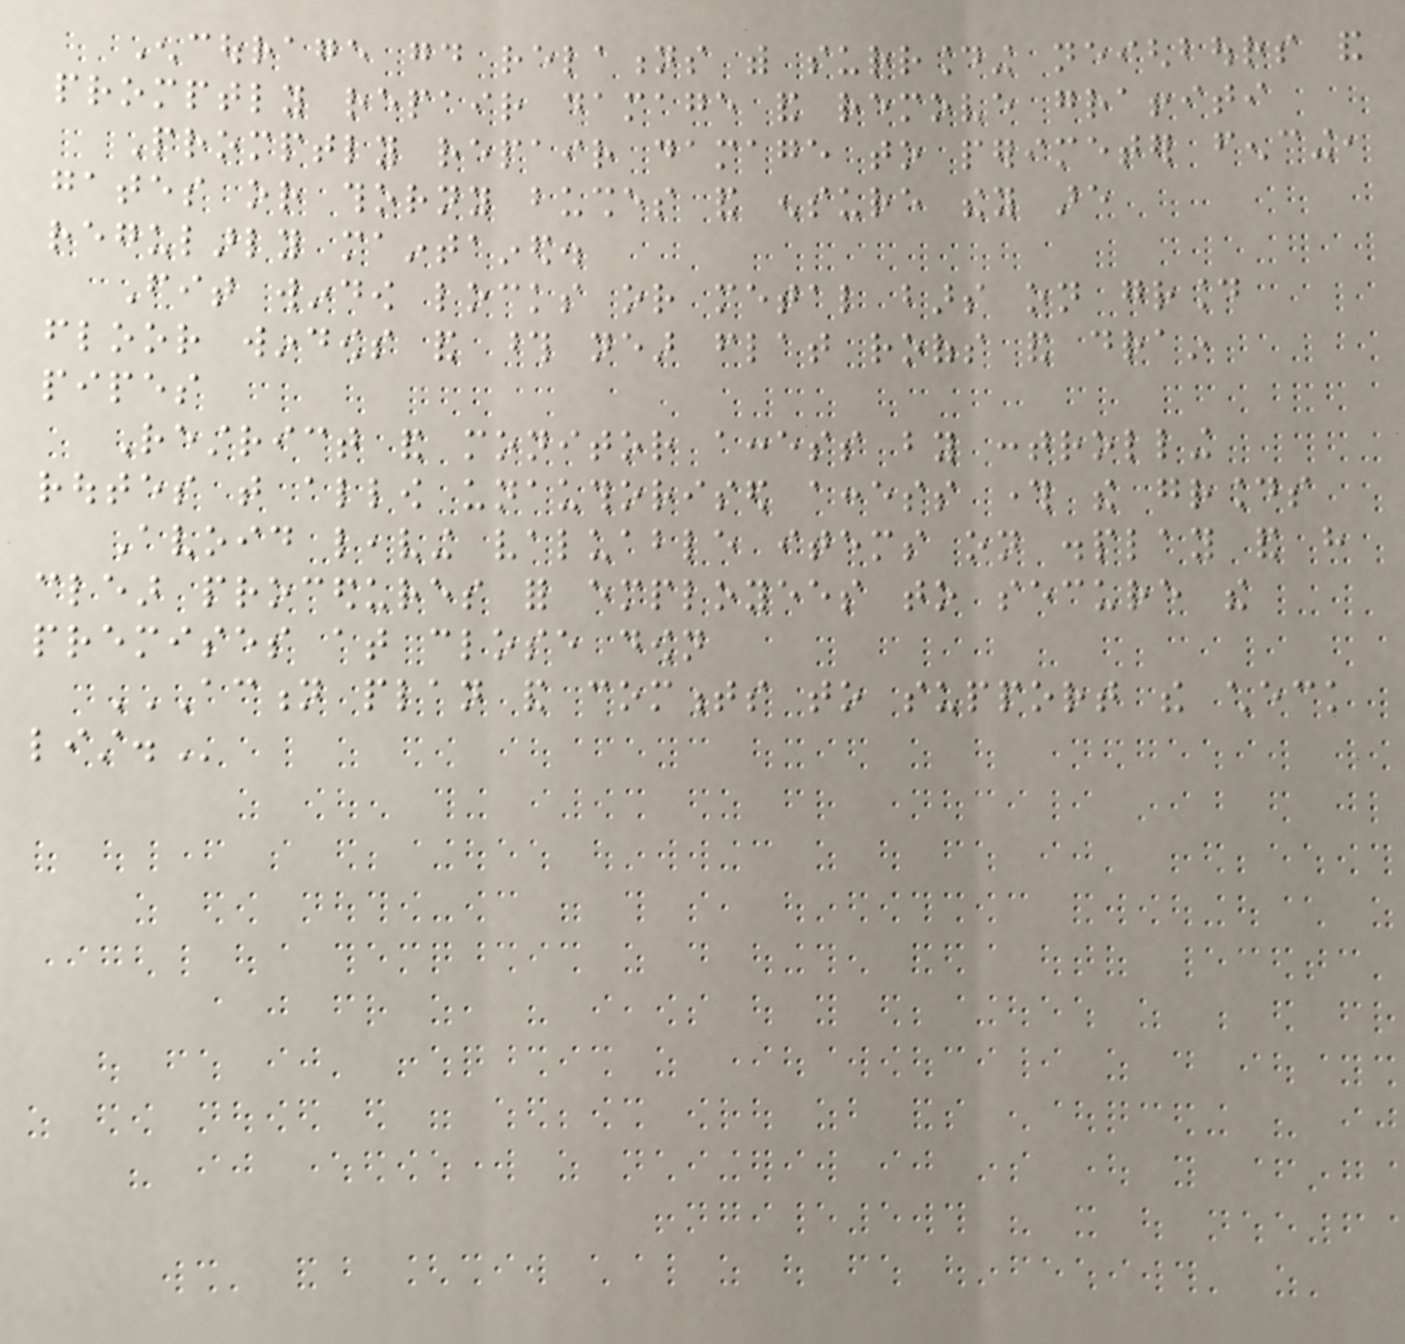Encourage good relations with surrounding neighbours and
promptly repair damage and remove graffiti
Promptly repair damage to perimeter fencing,
gates or thorny bushes and ensure they are
regularly maintained.
Fit window locks or metal bars on ground
floor windows and those near flat roofs and drain
pipes
Restrict and monitor access by controlling
routes that allow unauthorised access through the grounds
Avoid leaving valuable items on display and have
clear procedures for employees to secure the
premises at close down
ACTION PLAN AND COMMENTS TO SUPPORT THE CHECK
LIST.
